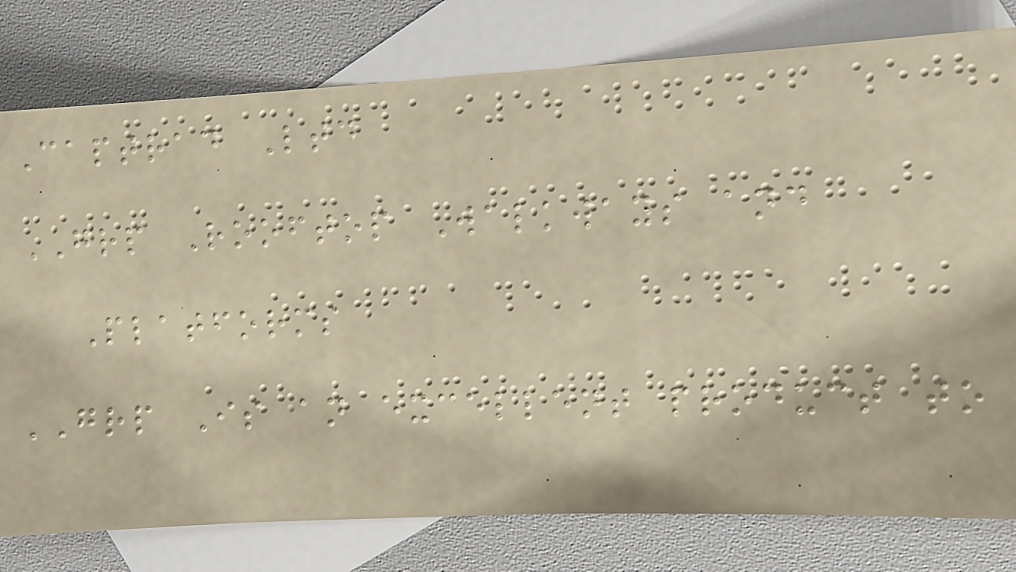Captrad Ltd
GRP Rooftop Walkways and
Platforms
GRP Is an excellent product to
